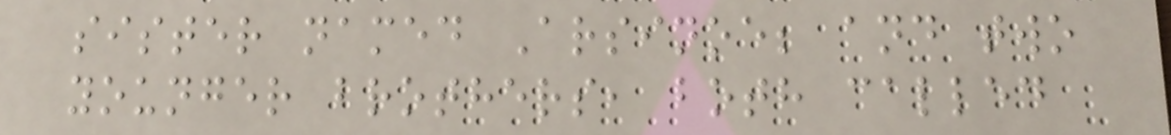sister named Arsinoe; and two
younger brothers, both called
